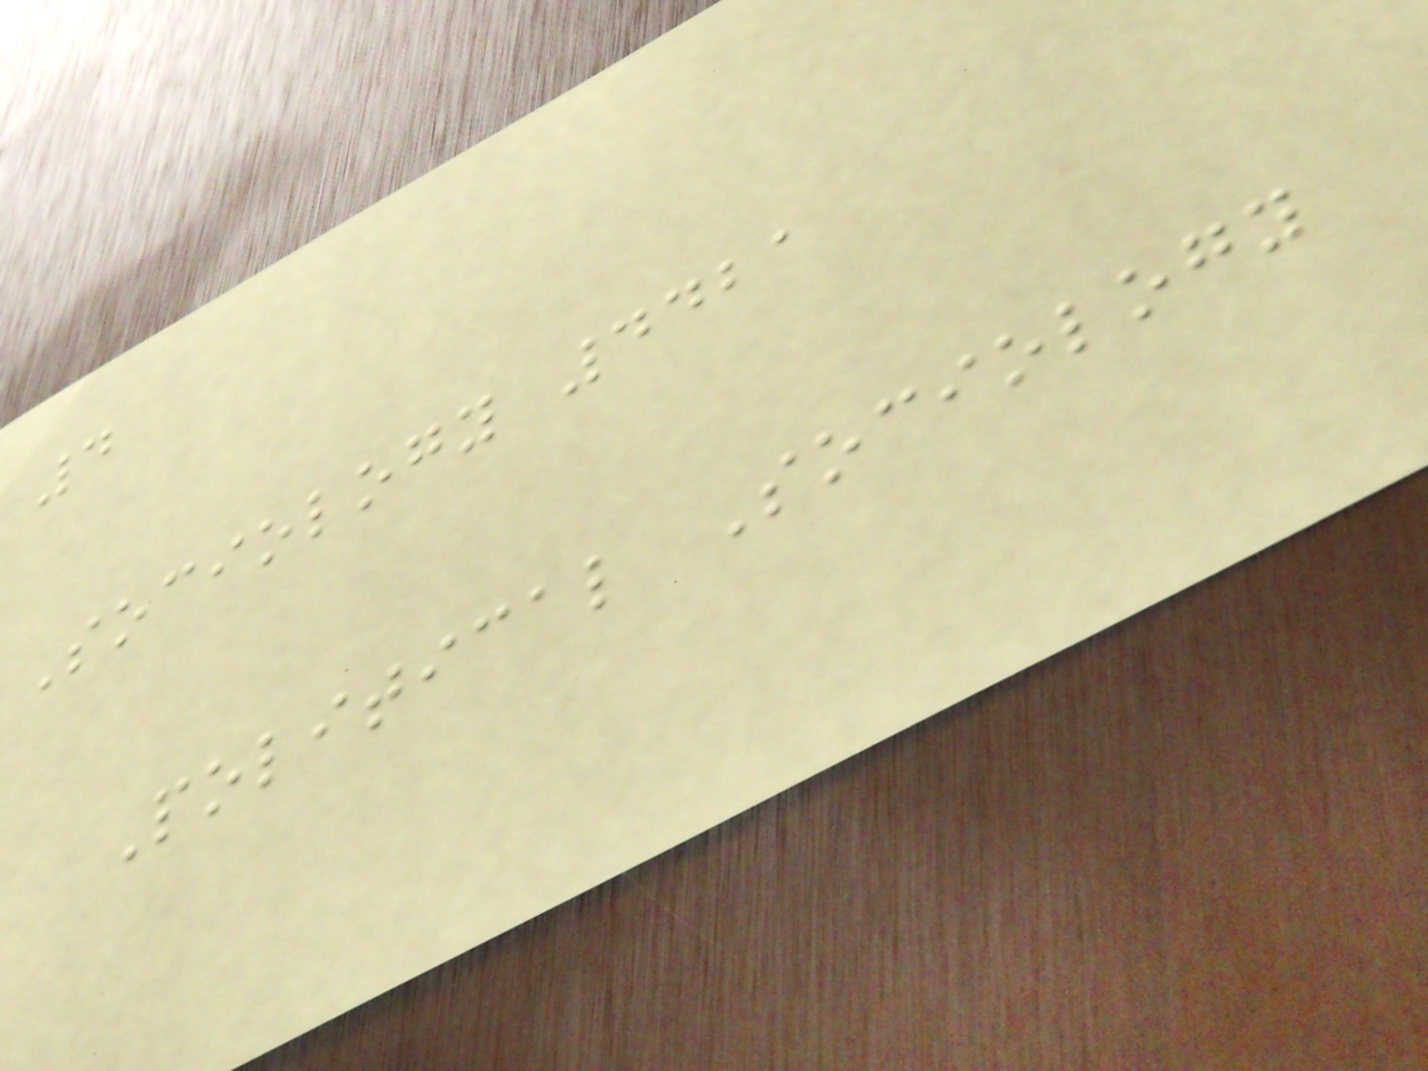4
Sociology 4421
Political Sociology
